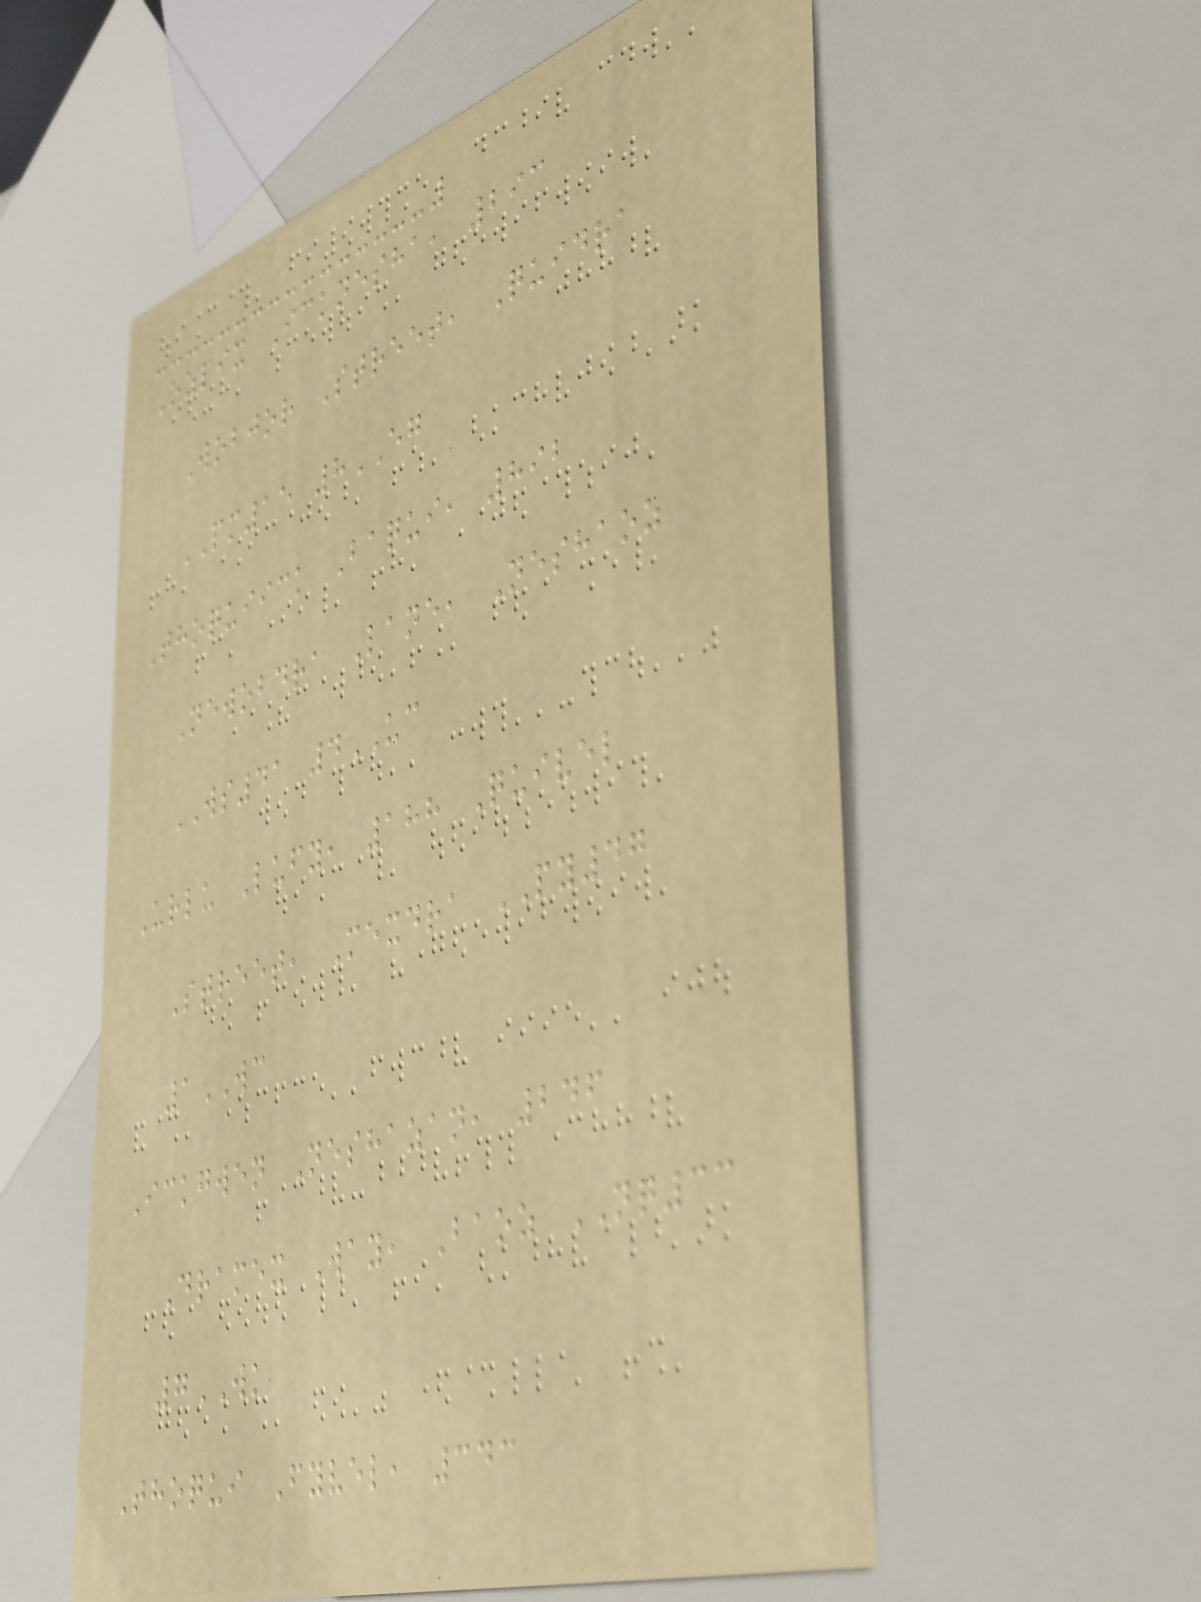Ozpix Icknesha, 293
Wobjor Street, Quidra
PM15 8EG
Thoquiick Baqui, 892
Newobdra Lane, Neshaoz
WS41 4UC
Urlu Lufy, 188 Quivel
Street, Mexdra PY47
1WC
Ickgwen Neshazan, 246
Dramex Way, Baoz NQ33
7WK
Thoqui Fyvel, 343
